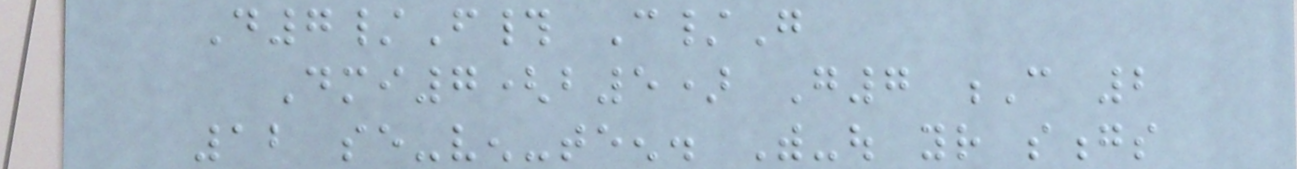D7/F# C/G
Dmi7(b5) G7 C 2
12 se-ven-teen. With-out your songs
